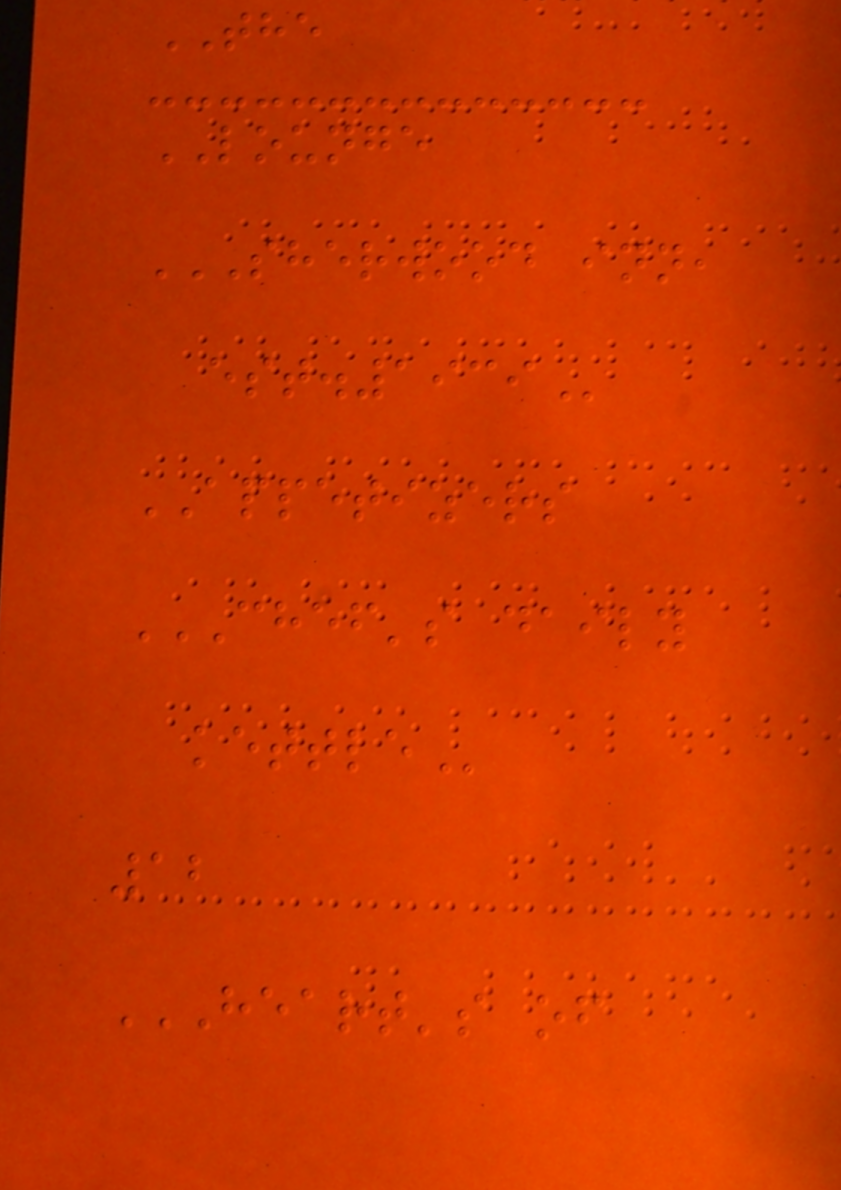THE
LOUNGE
SHERWOOD INN,
EST.1939
APPETIZERS
CHEF'S DAILY
KETTLE
12
HEART'S OF
